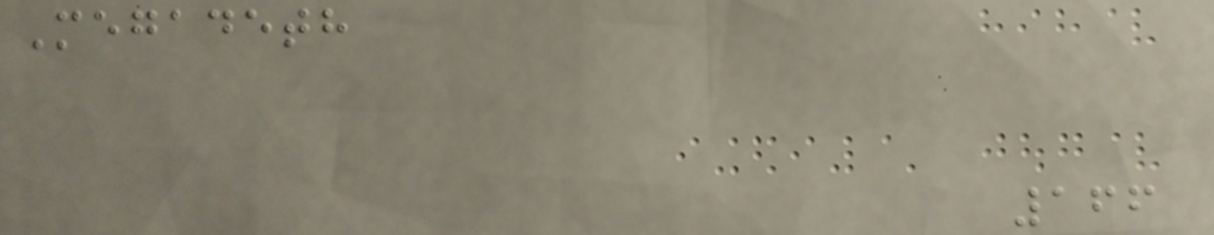Megadeth
166
